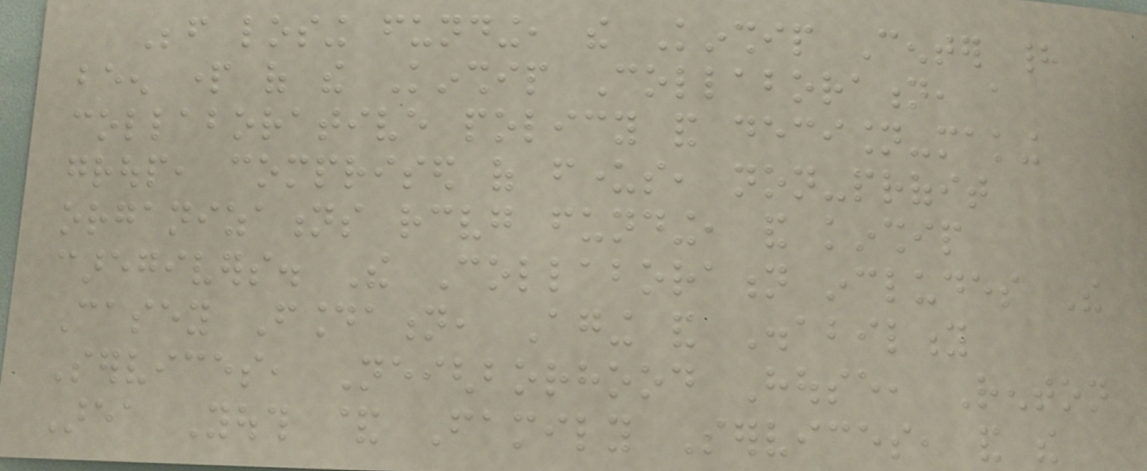Before losing funding, the Kinship Center had
been part of the Kinship Collaboration, a
collaborative policy and decision-making
group, comprised of funders, non-profit
organizations receiving funding, and kinship
caregivers. The Collaboration includes The
Casey Foundation, Aging and Disability
Services, Neighborhood House, Renton
Area Youth & Family Services, and the
